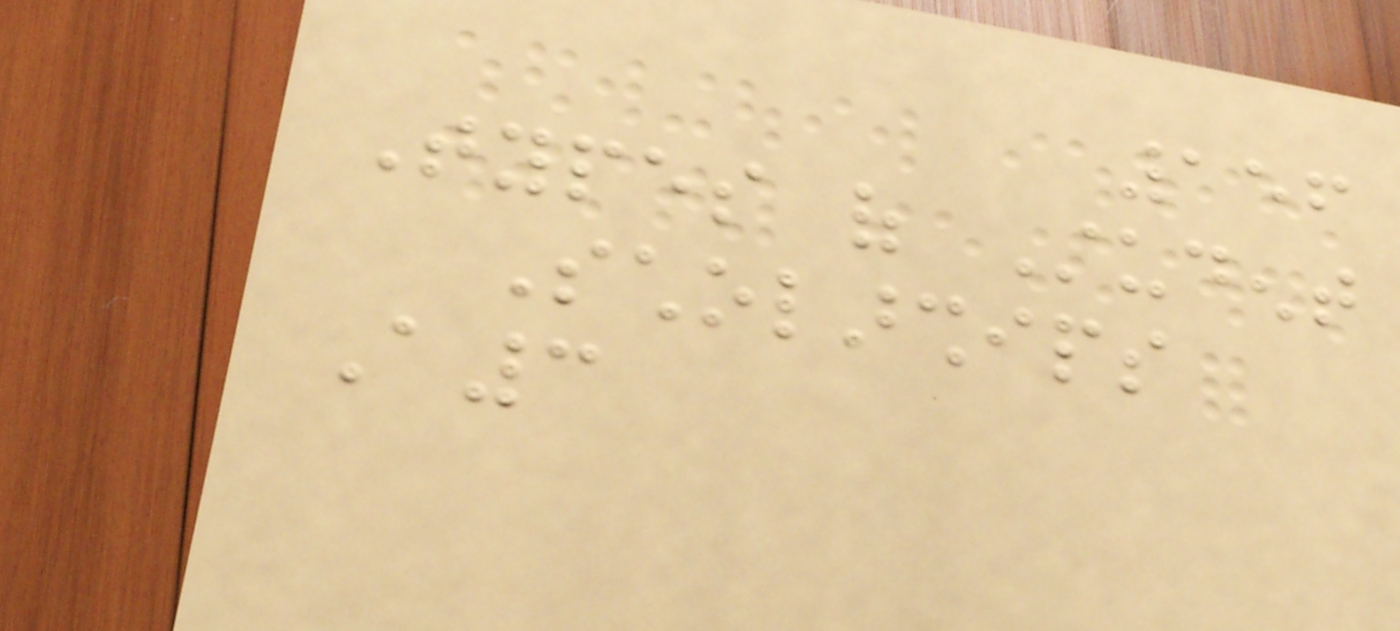156
Types of Student
Scholarships
A3
